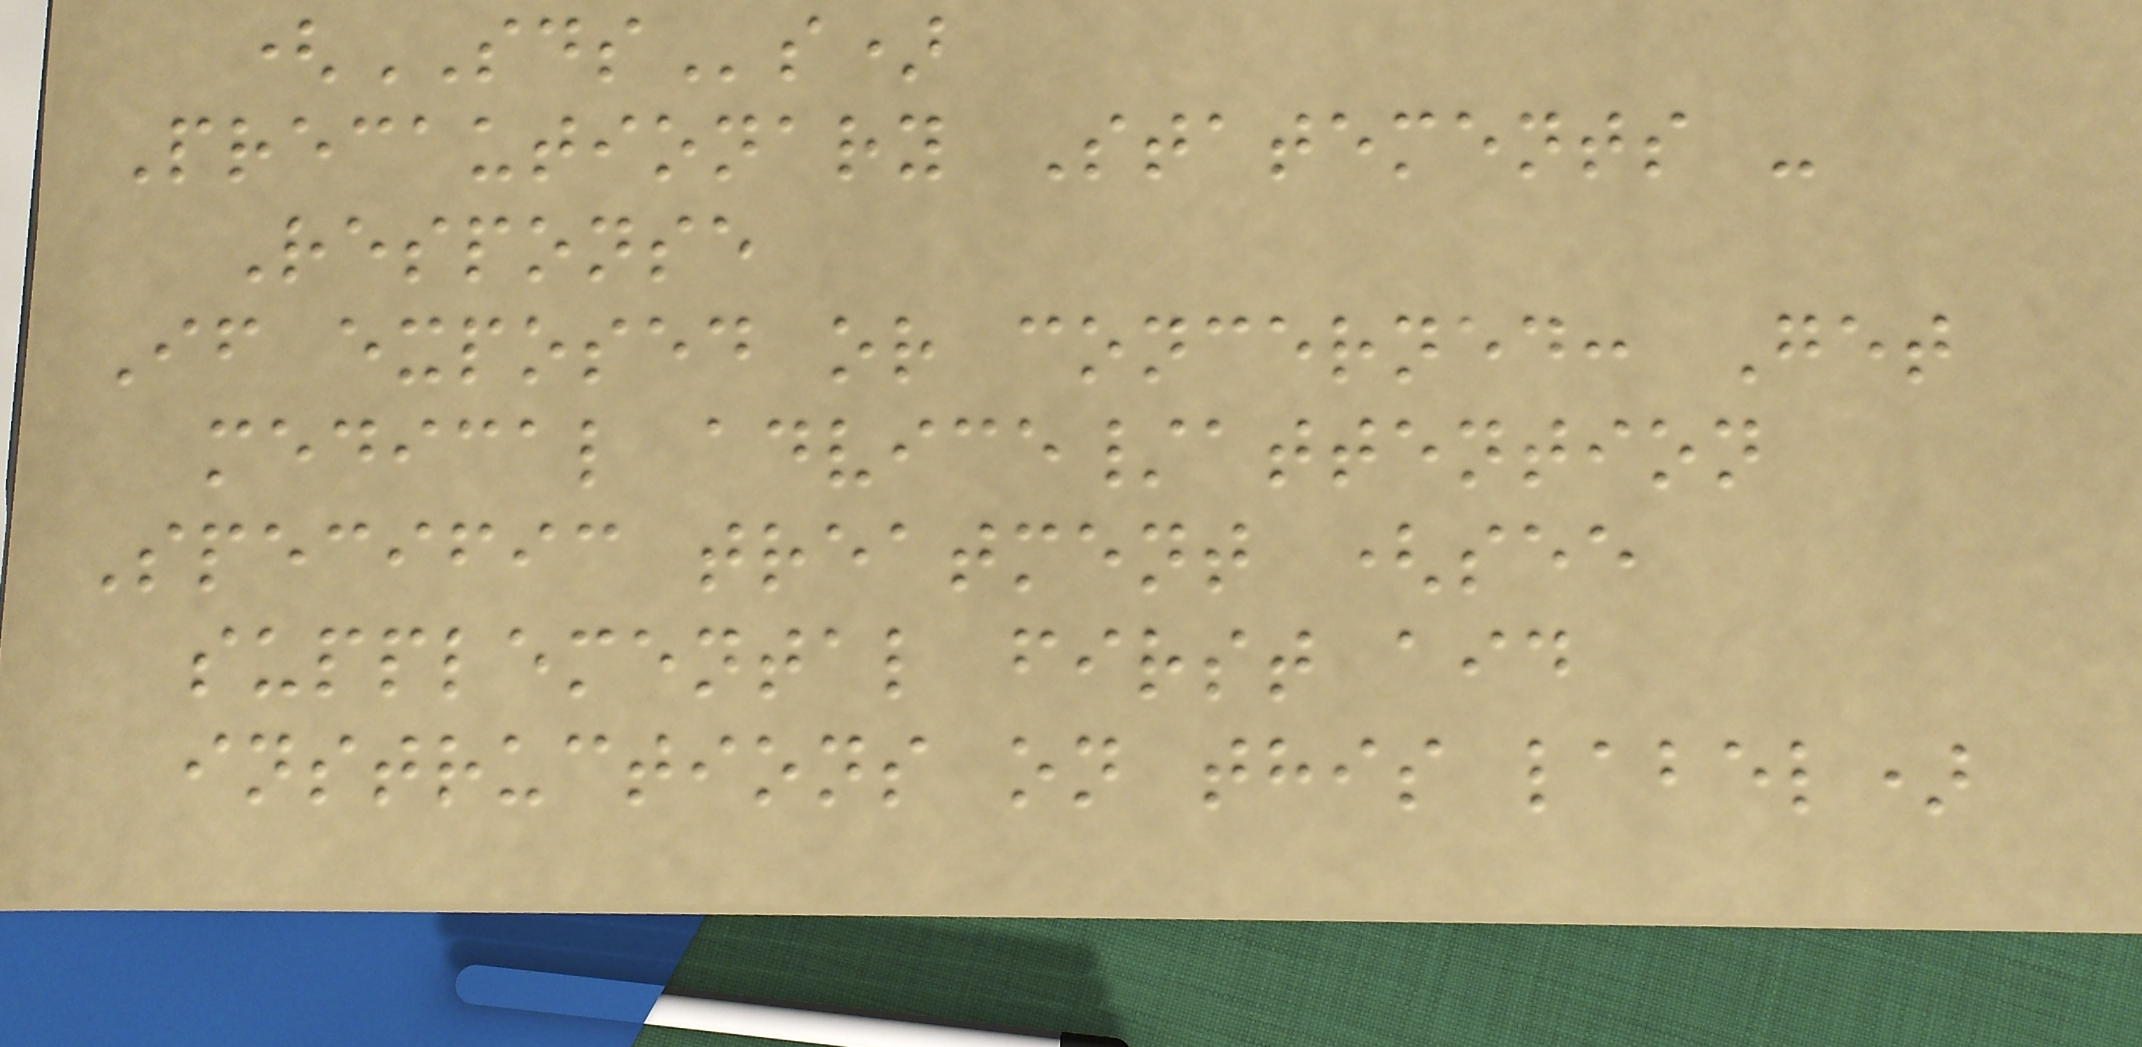(SDSs)
Precautionary Statements -
Response
If exposed or concerned: Get
medical advice/attention
Specific treatment (see
supplemental first aid
instructions on this label)
